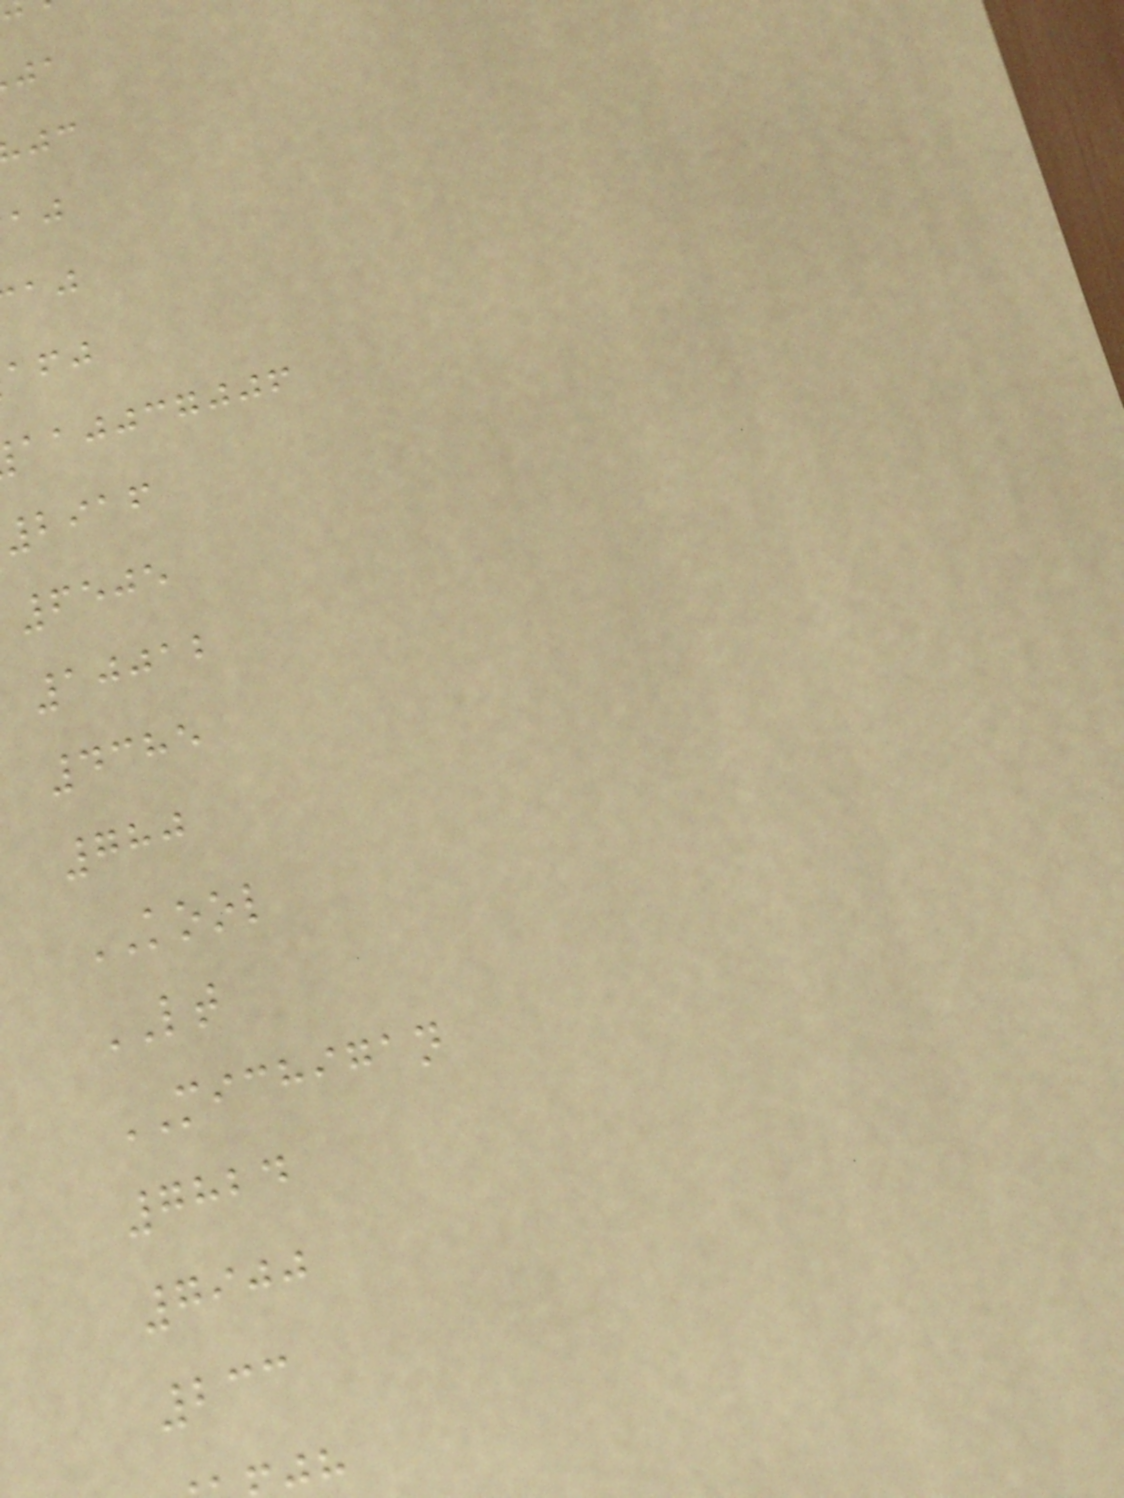aajjcgjjf
2916
6505
10012
4385
780
KOOL
LT
MICHIGAN
7824
7900
233
